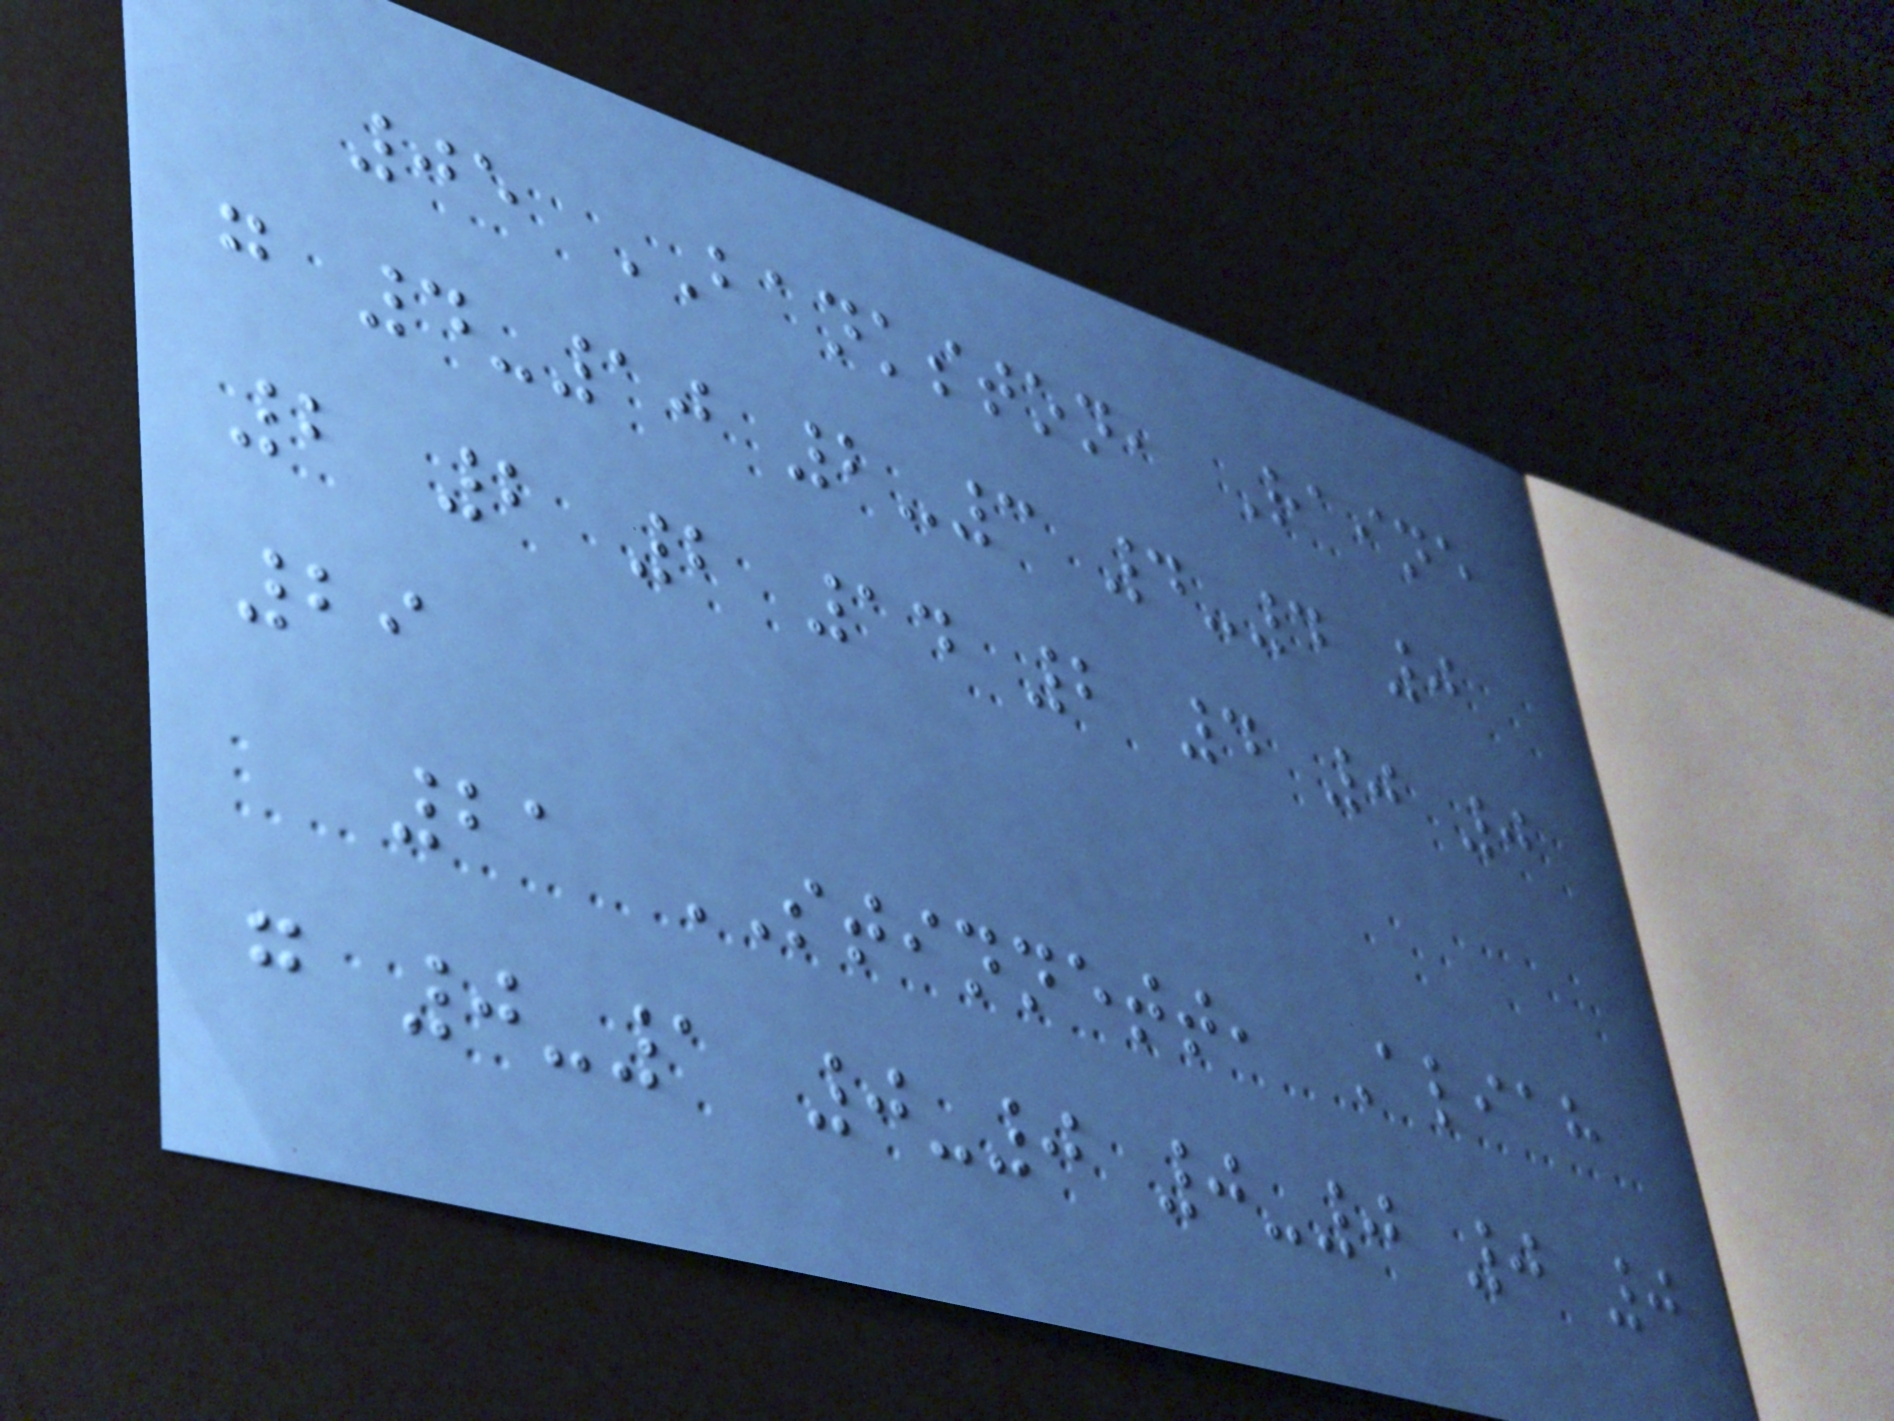05 BANKSTON, Raine
g 4-10 2-3 4-4 0
2 2 2 14 2 4 0 0
29
21 STINNETT, Aliah
g 0-1 0-0 0-0 0 0
